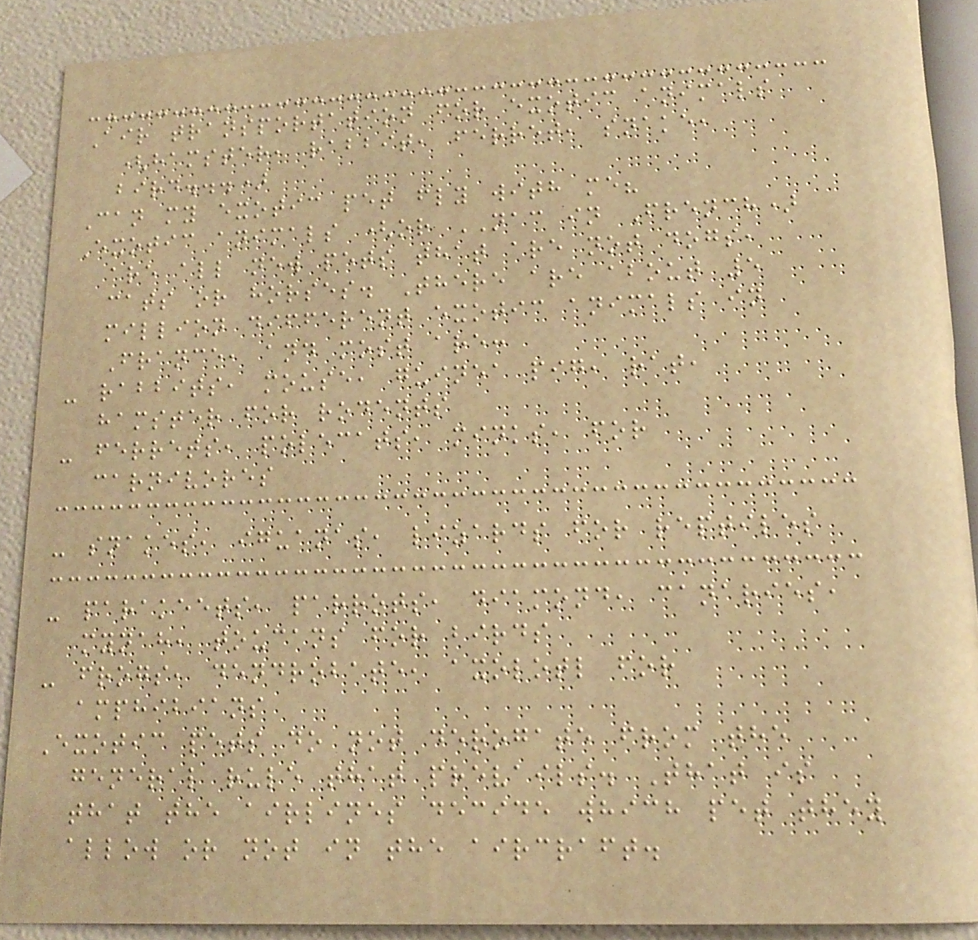Air transportation for exotic animals
(hamster, rabbit, ferret, snake,
bird...)
Can my exotic pet fly with me?
Exotic animals (or NAC in French)
are all new pets that are not dogs,
cats or horses. There are about 5
million different exotic animals in
France, and most are:
- rabbits, mouse, guinea pig, rat,
hamster for rodents
- ferrets, polecats, minks, for
carnivores
- snakes, iguanas, lizards for reptiles
- parakeets, parrots, diamond, canaries,
mynah, toucans for birds
- frogs, dendrobate, axolotl for
amphibians
Exotic pets do not derogate from the
general rule that prevails. That is
that the airlines decide which pet they
allow or not in the aircraft.
